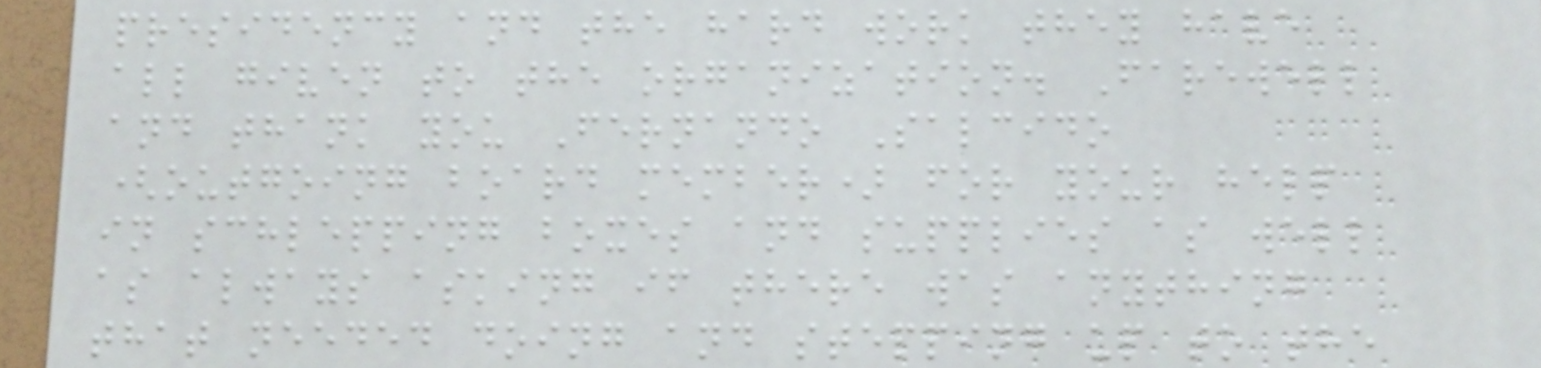presidency and the hard work they have
all given to the organization. Farewell
and thank you Fernando Salcido
(outgoing board member) for your help
in schlepping boxes and supplies as well
as always asking if there was anything
that needed doing and stepping up to the
